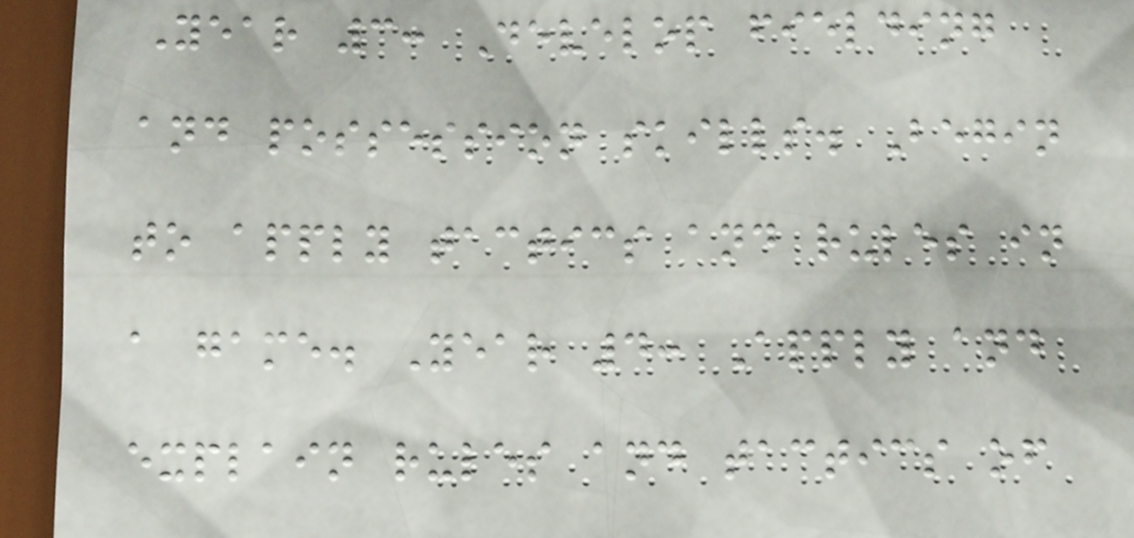Year 3: Develop fielding
and possession skills. Begin
to apply tactics and rules in
a game. Year 4: Apply and
explain rules and tactics of
